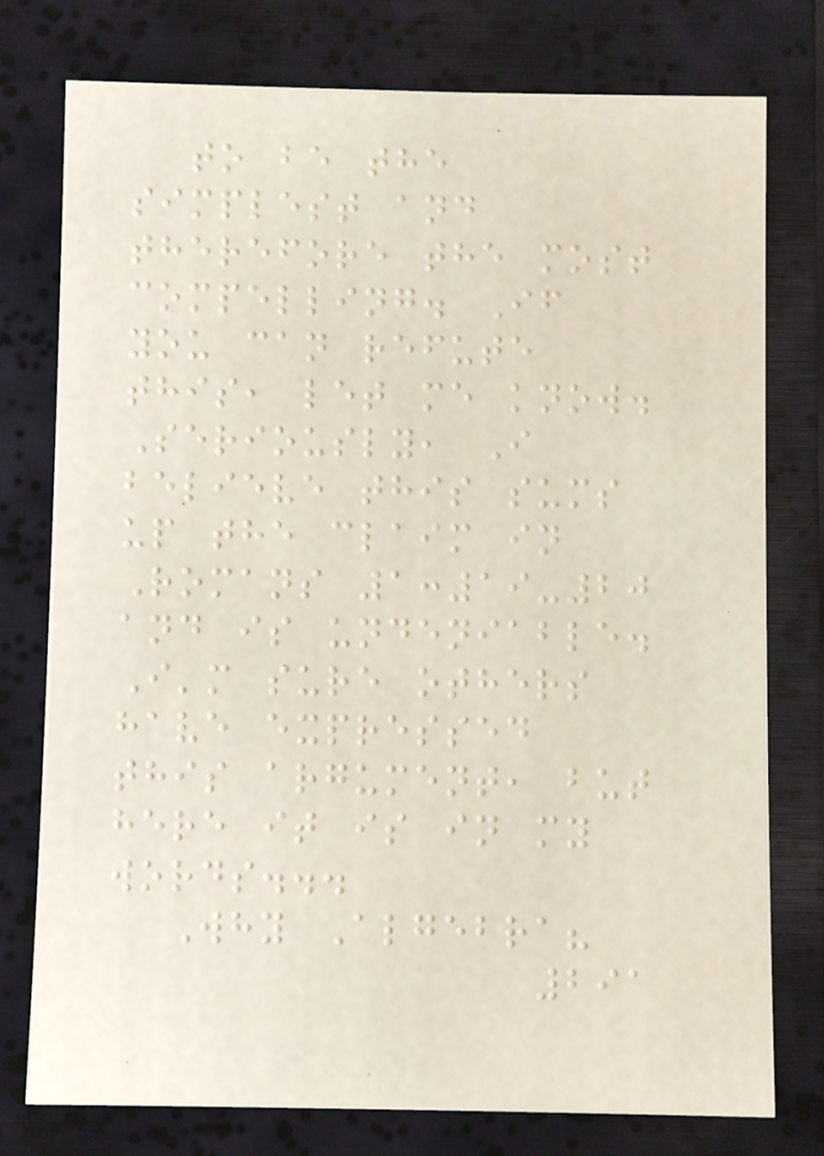to be the
simplest and
therefore the most
compelling. If
you can refute
this, let me know.
Seriously, I
believe this sums
up the claim in
Romans 1:19-20
and is undeniable.
I'm sure others
have expressed
this argument, but
here it is in my
words...
Why Algebra?
291
